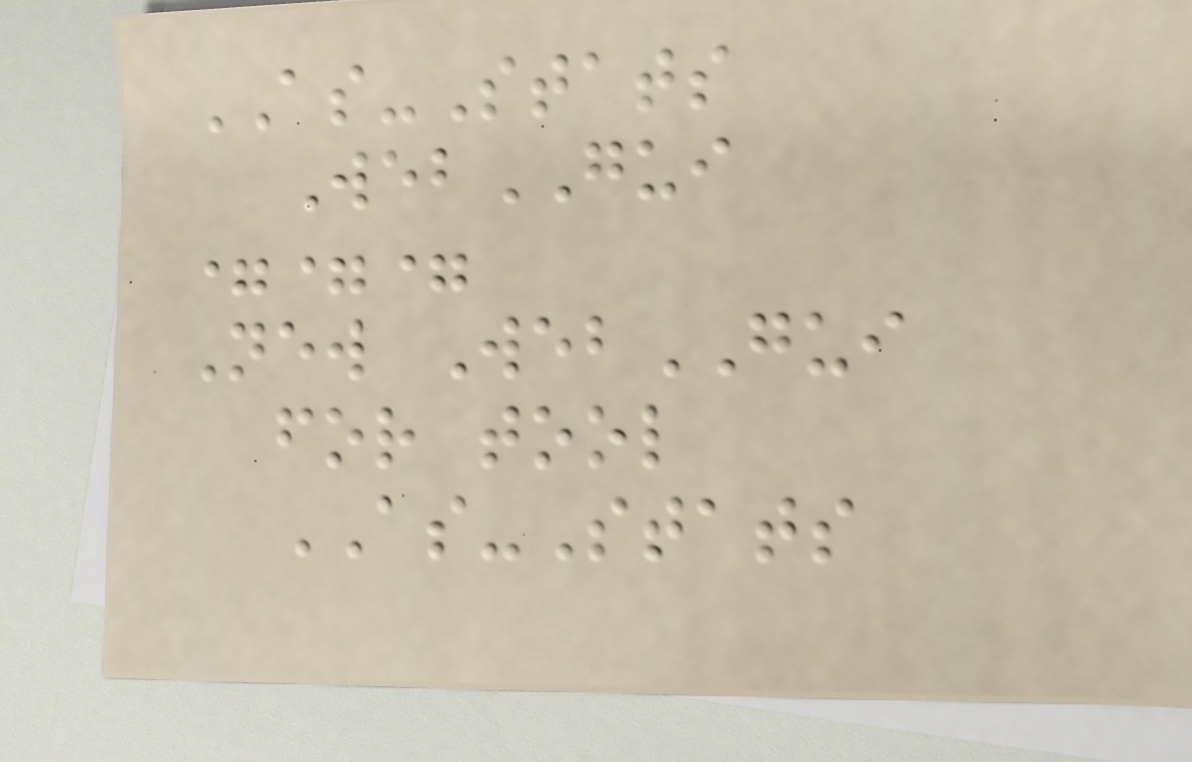AS-Stats
WebGUI
===
New WebGUI
for tool
AS-Stats
